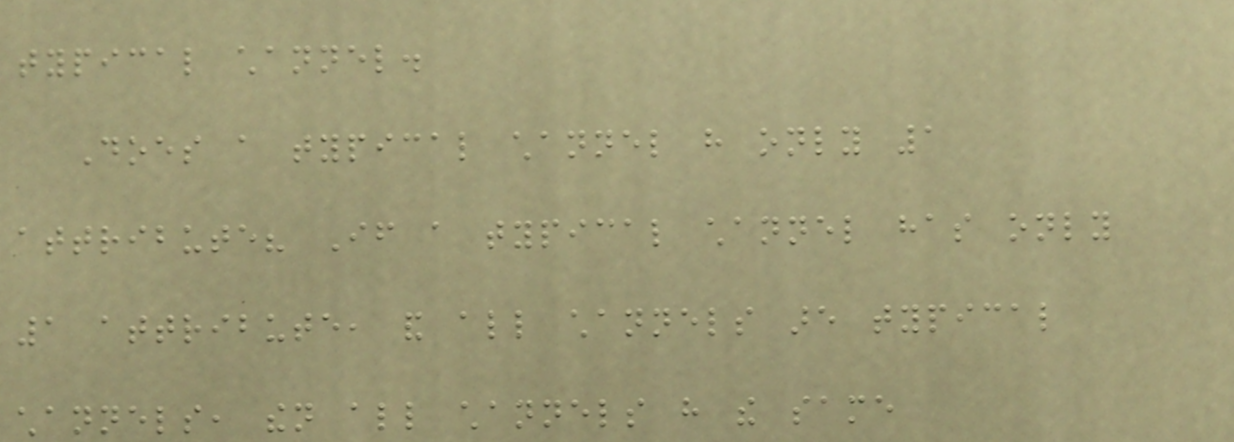typical channel.
Does a typical channel have only 1
attribute? If a typical channel has only
1 attribute, and all channels are typical
channels, then all channels have the same
